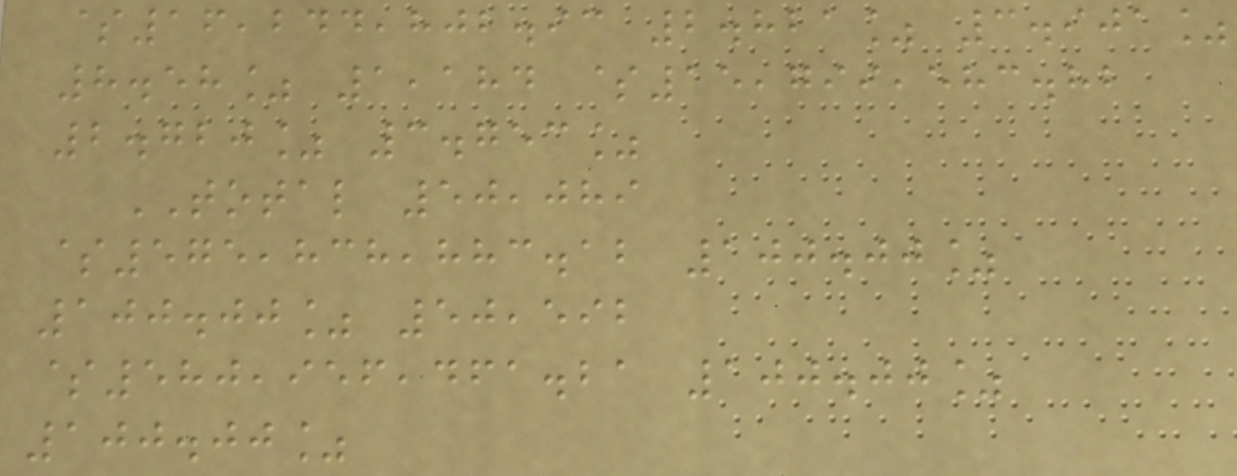$16,244,802.93 2.821% 3.901%
8.58% 1,184 $15,799,583.82
2.720% 3.753%
TOTAL 50,089
$575,838,883.12 100.00%
100.00% 50,592
$580,956,461.21 100.00%
100.00%
